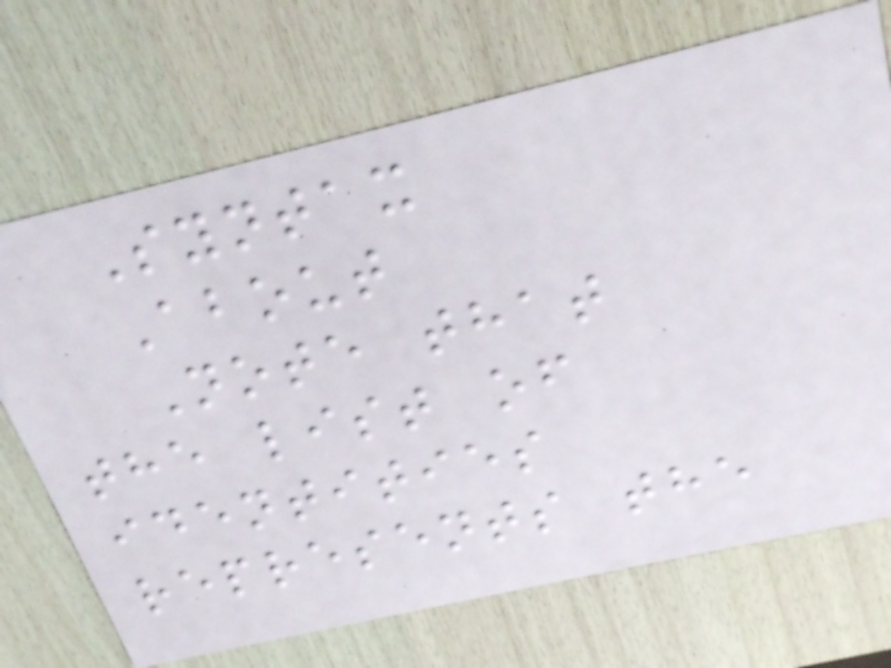Syntax
About
Note that
the list of
identities
represents the
